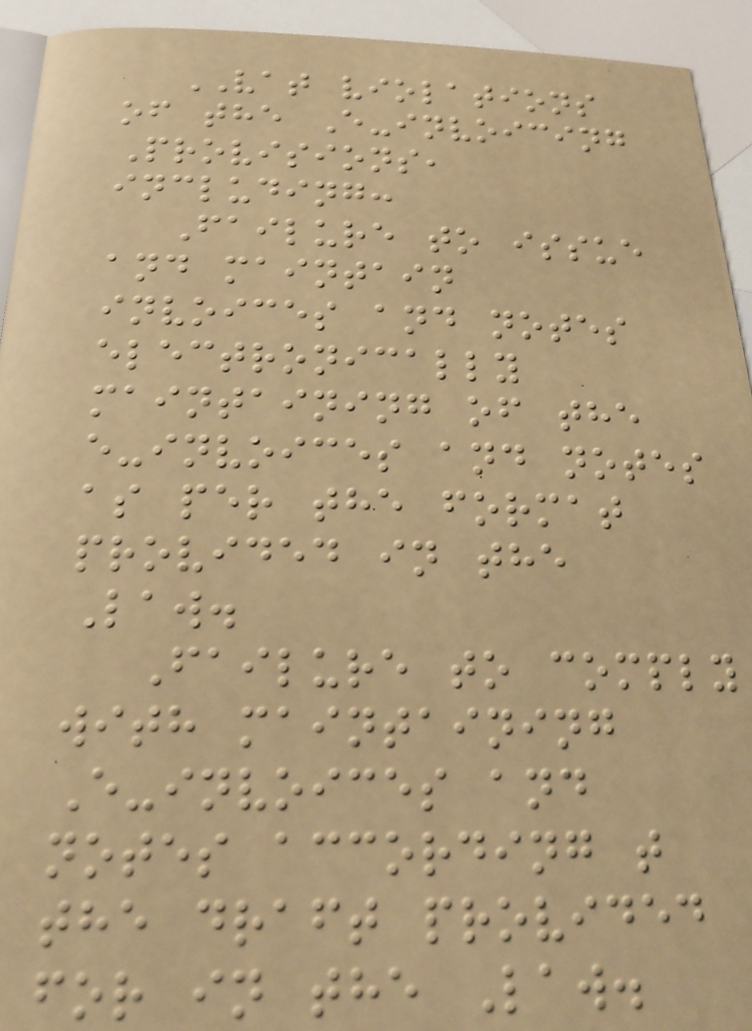VAT violations
of the E-invoicing
Provisions,
including:
Failure to issue
and maintain
invoices and notes
electronically
maintaining of the
e-invoices and notes
as per the format
provided in the
Law.
Failure to comply
with maintaining
E-invoices and
notes according t
the draft provided
for in the Law.
